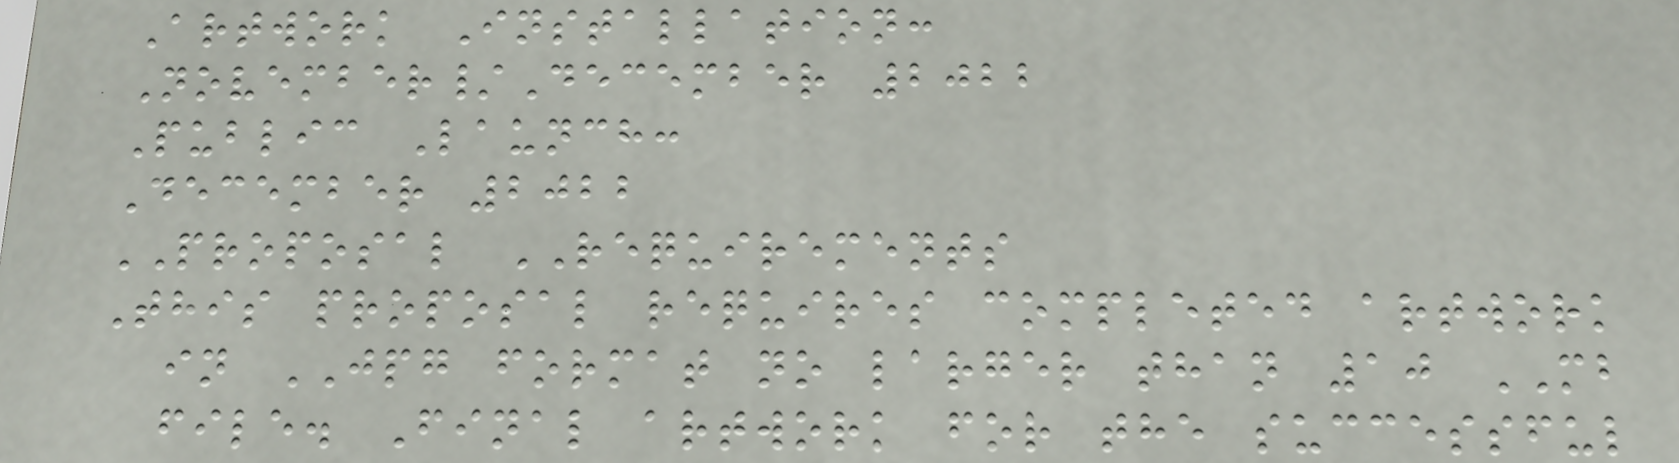Artwork Installation:
November/December 2022
Public Launch:
December 2022
PROPOSAL REQUIREMENTS
This proposal requires completed artwork
in JPG format no larger than 10 MB
file. Final artwork for the successful
